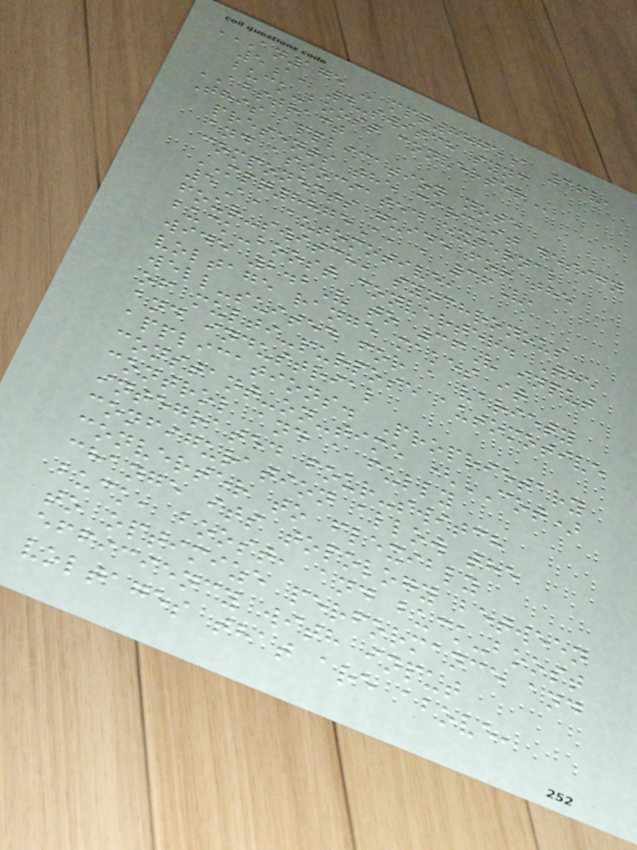AN175 - MPQ8875A 36V,
5A, 4-SWITCH SYNC
BUCK-BOOST CONVERTER
ABSTRACT
This application note
presents the circuit design
and associated external
components guide for the
MPQ8875A, a 36V,
5A, automotive,
four-switch, synchronous
buck-boost converter. The
wide 2.2V to 36V input
voltage range makes it
well-suited for a variety
of multi-purpose automotive
and industrial
applications. Proprietary
constant-on-time (COT)
control and a fully
integrated four-switch
configuration allow the
converter to flexibly
change its topology between
buck, boost, and buck-boost
to optimize performance and
efficiency with input
voltages that are above,
